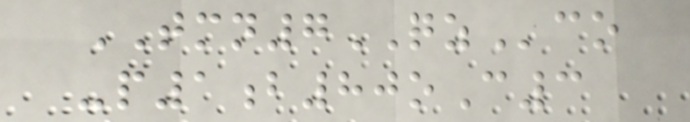TMN7QZco
-p1b80oC3
